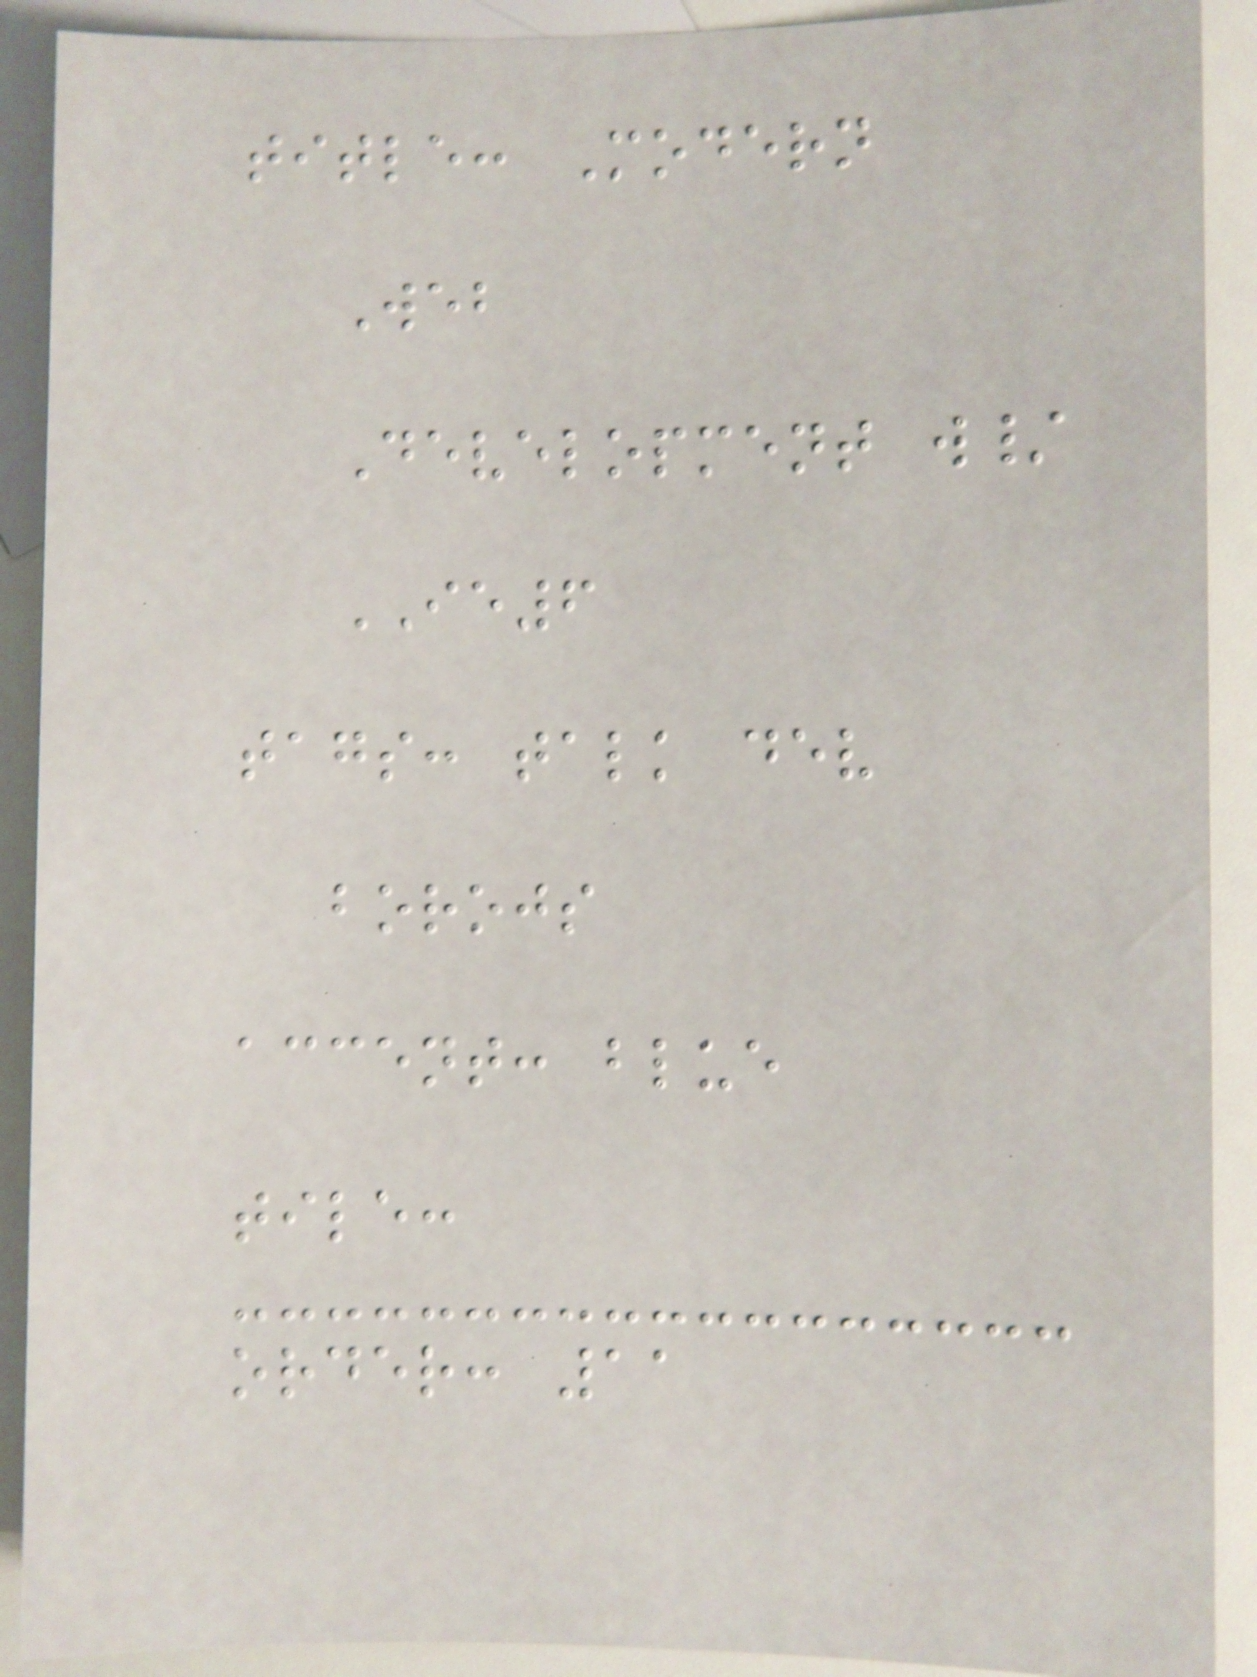title: Modern
Web
Development w/
IE6
tags: talk dev
borojs
accent: blue
tile:
order: 11
